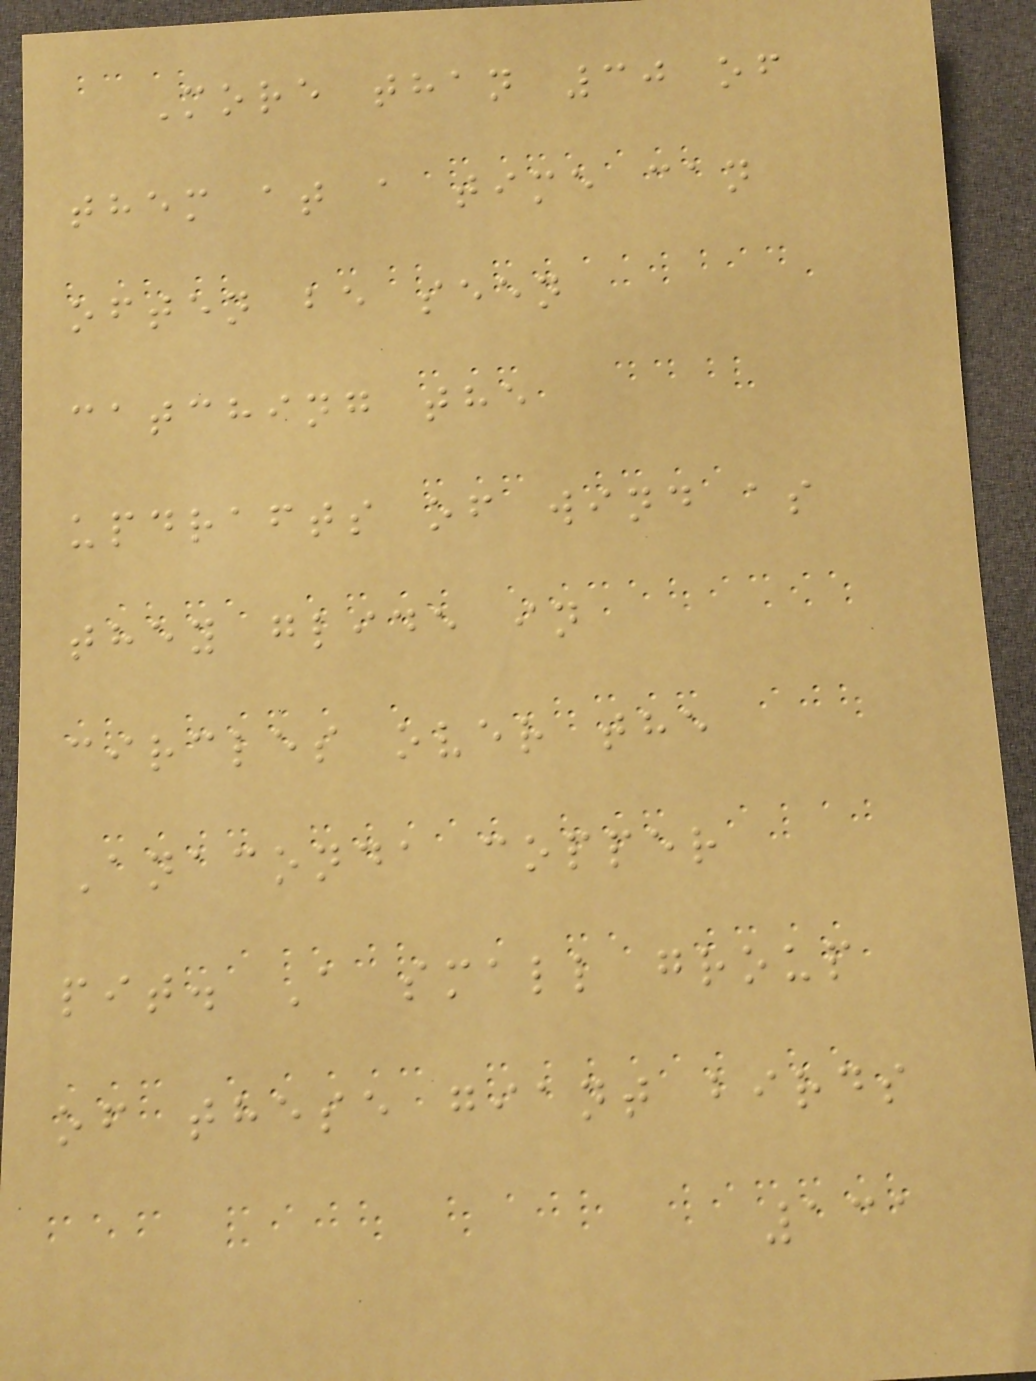More than 30 of
them at a time can
often be seen
catching the
updrafts of wind as
they glide in
circles over the
Anaconda copper
pit. A small group
of these giant birds
131
